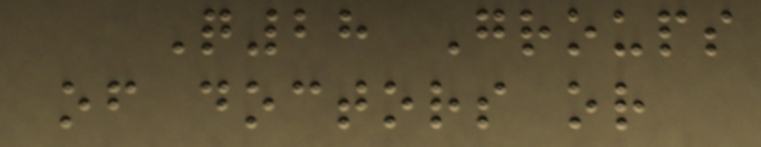Q28 Groups
of doctors or
